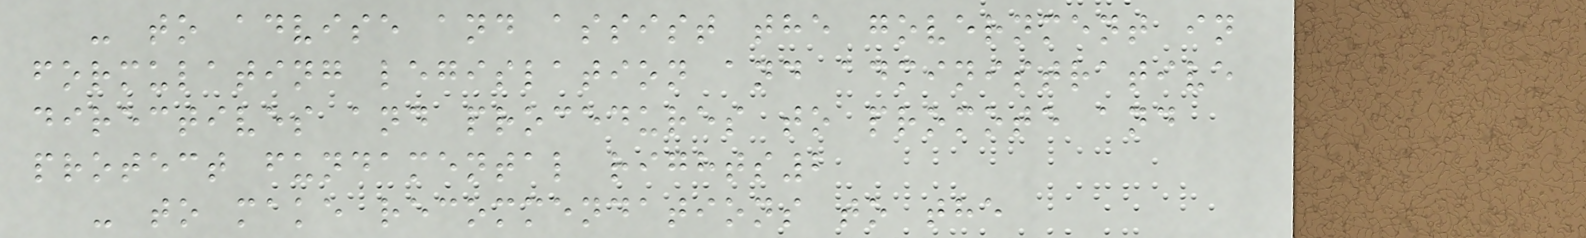- to advise and assist the government in
formulating legislation and administrative
directives and procedures to promote and
protect fundamental rights2
- to make recommendations to the
